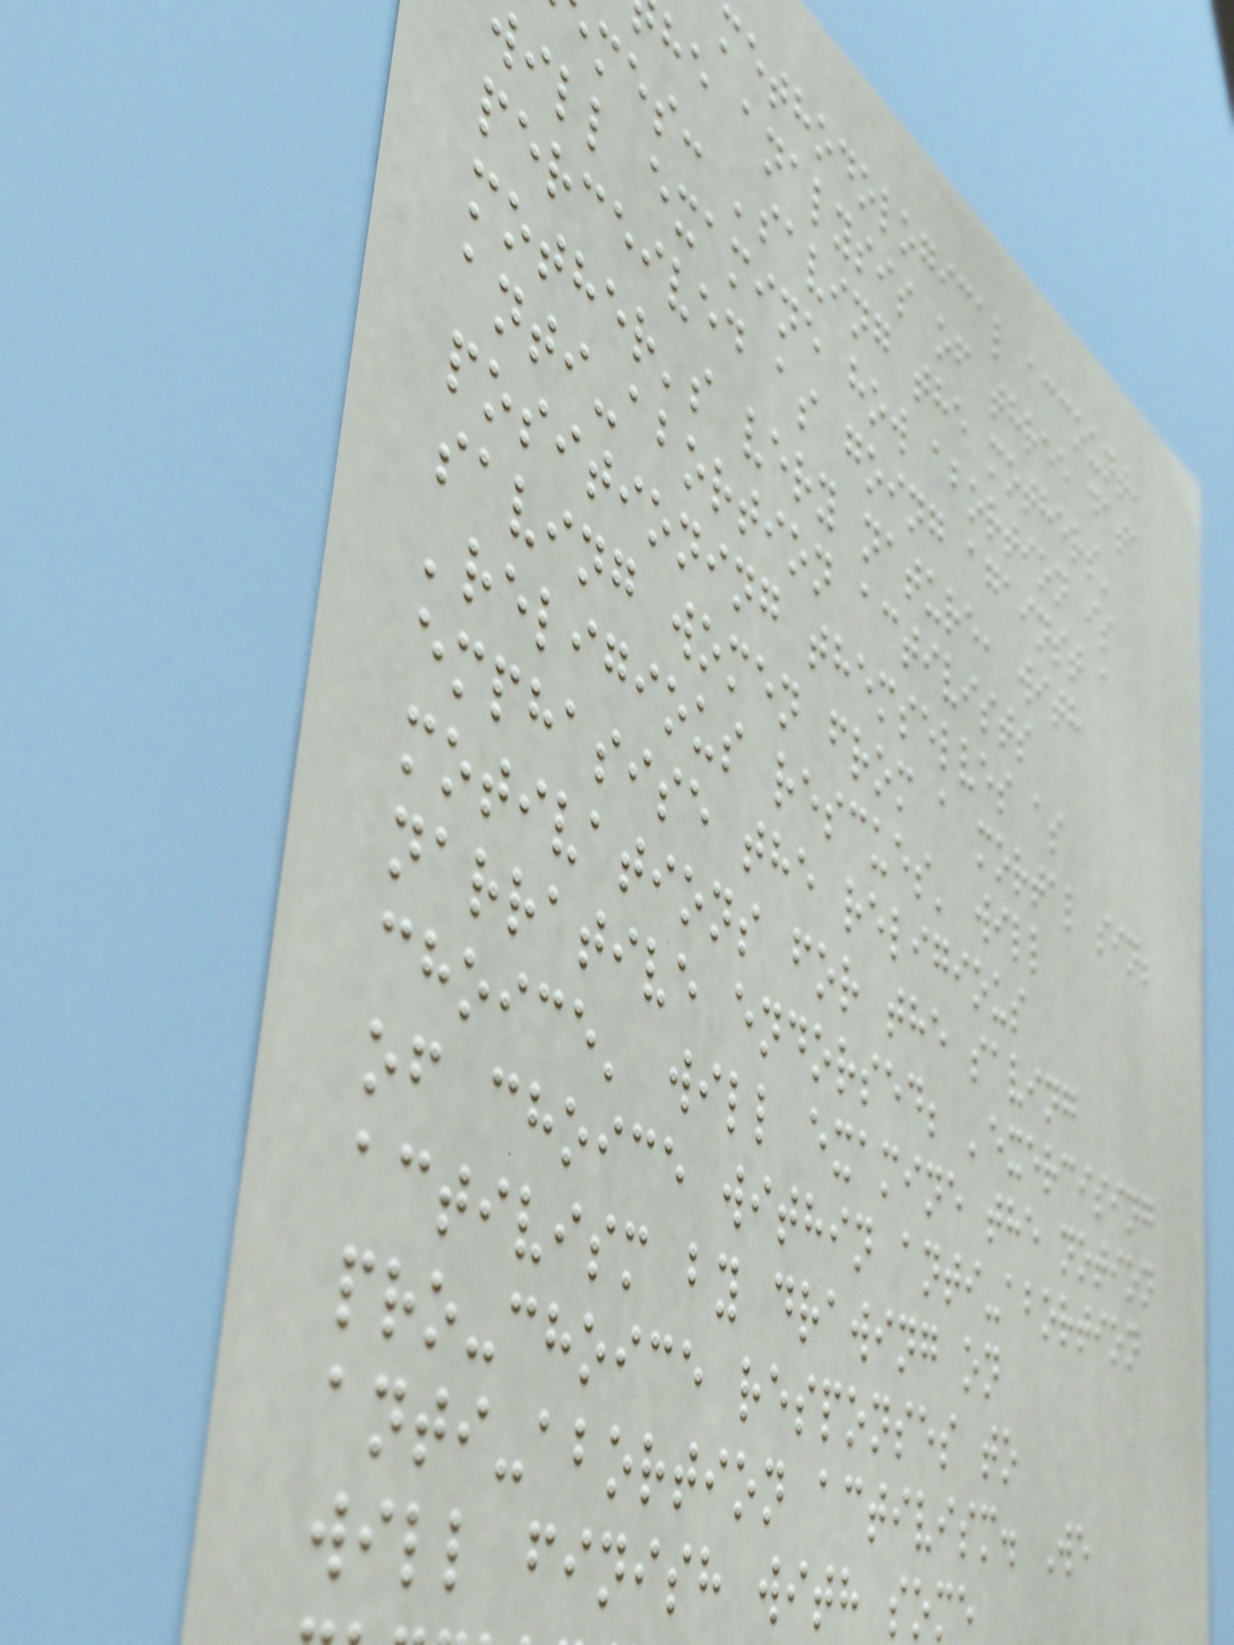methodological account,
he analysis of three data
mes: 'saving the mothers'
ill examine how abortion is
perceived as going against a
mother's very nature, with
anti-abortion activists
positioning themselves as
saving women from a mortal sin;
'religious rescues' will
emphasise the religious
motivations for the saving
narrative endorsed; 'exercising
choice' will examine the notion
of choice within anti-abortion
activism by drawing on
pro-choice responses to
anti-abortion activism. We
will finish with some
